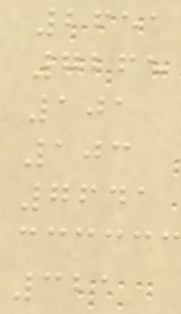2651
7265
101
103
7641
321
